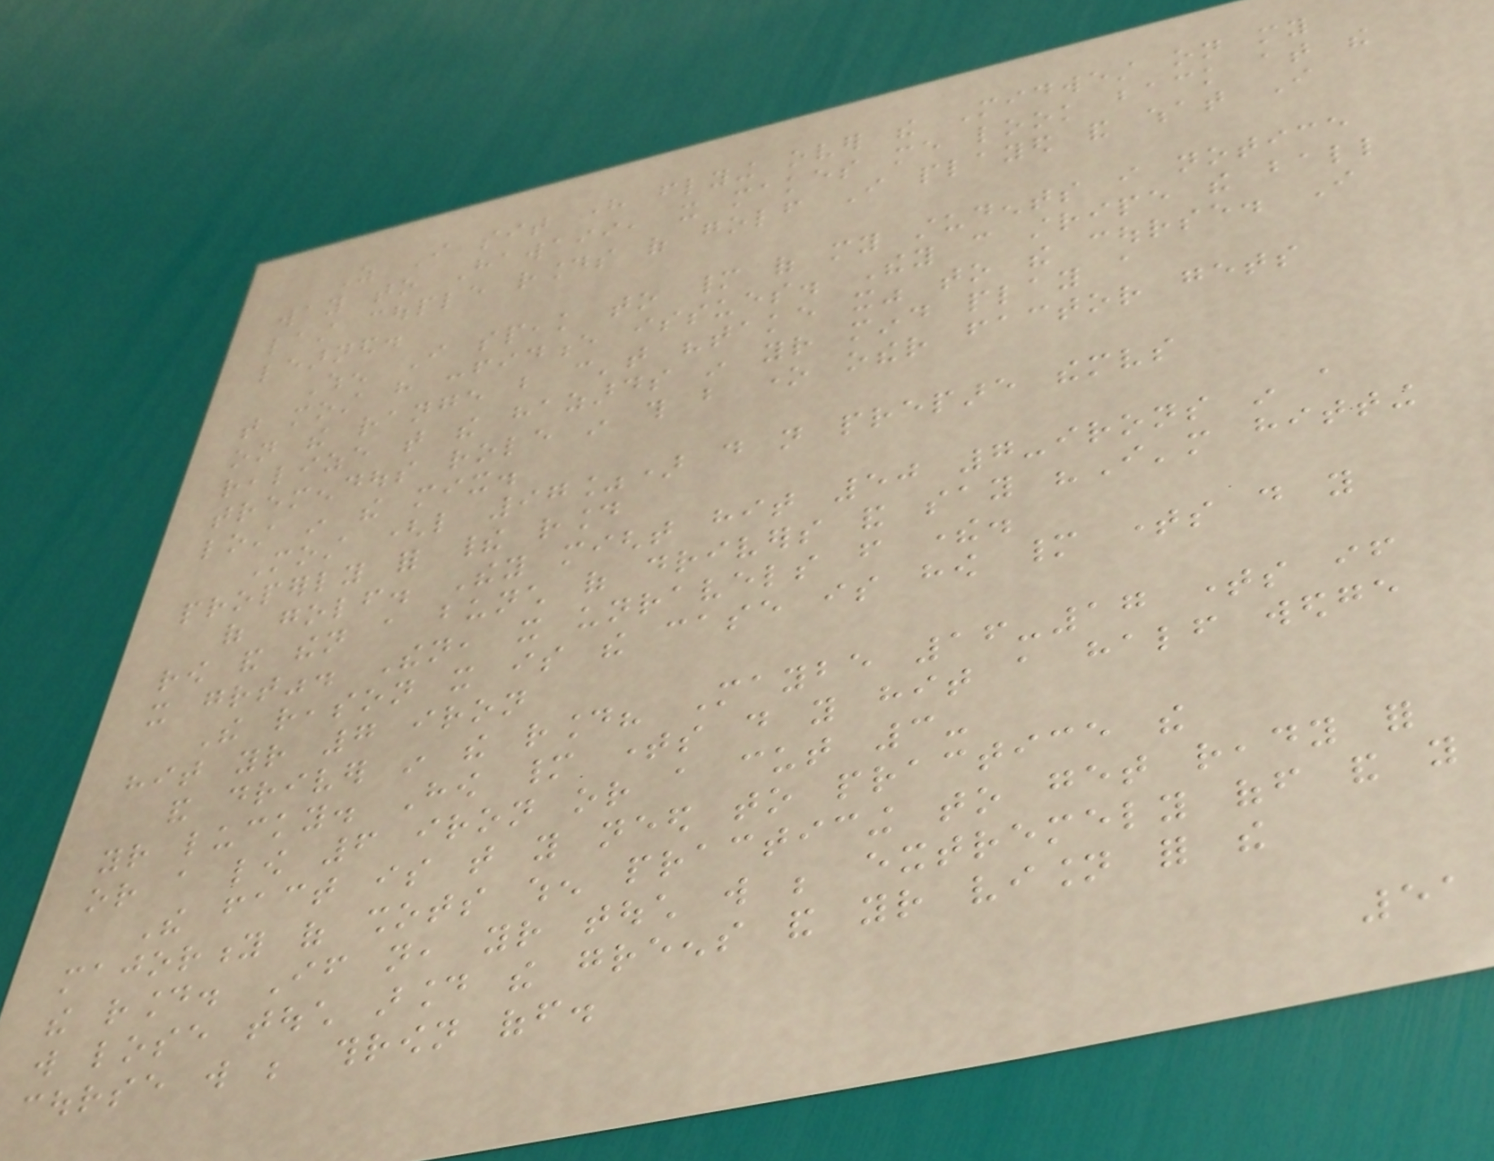As I sit here flying over the Midwest on my
way to Hawaii, it makes me look back at the
last couple rounds of golf I played and what I
learned.
When I speak to many of my students i notice
that most have confidence issues. They can stripe the ball
on the range but can't "take it" to the course. I
realize that the hazards in your mind play a
tremendous role in this but one other factor gets
lost in the mix.
Most (like 97%) do not prepare themselves
properly for their round
of golf. They might hit 50 7-irons in a
row and then a bunch of drivers and say "I'm hitting
it great". Then, it unravels from there.
The reason it is the case is how many times do you
hit your 7 iron
and driver in the round? Maybe 16-17 times if
your lucky. How many times do you hit a half wedge
or a low 6 iron or a cut 3-
The fact is that you need to practice the
majority of shots when practicing to get ready for
the round. If not, your touch will be extremely off and you
will lose touch around the greens and your vision for the
course will be thrown off.
51
